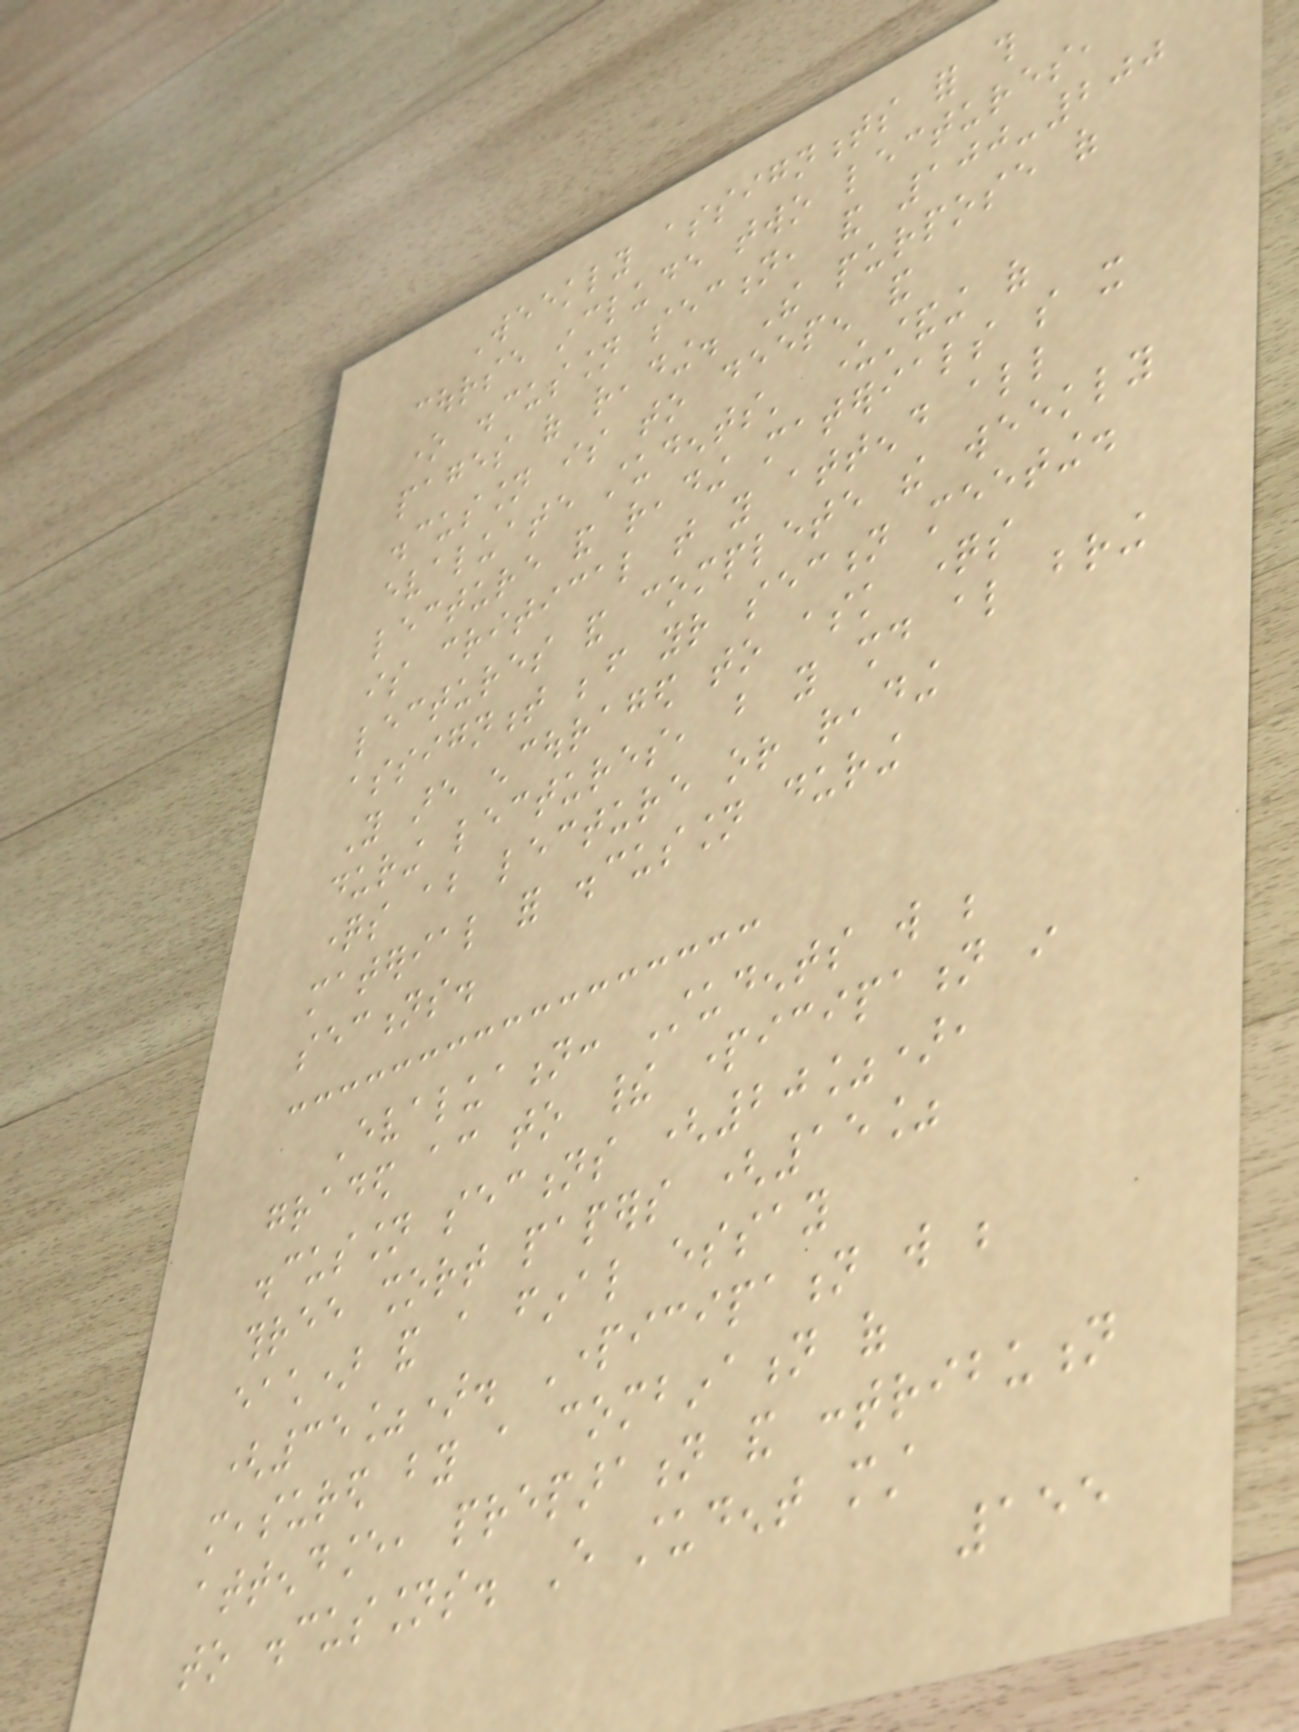Weekly assignments for this
course include two lectures,
one discussion section, and 100-200
pages of reading. The purpose of
discussion is to deepen and
evaluate students' understanding of
lecture and reading materials so it
is critical that you attend all
lectures and complete the weekly
assignment before your section meeting.
You are encouraged to ask questions
during lectures, but you should also bring
questions about lecture or reading
material for discussion during
sections.
Evaluation: Students will be
graded according to their participation in
discussion sections (20%),
three short papers (15%
each) and a final essay
(35%). Participation will be
measured by a combination of
attendance, preparation and contribution
to discussions. Every student must
155
